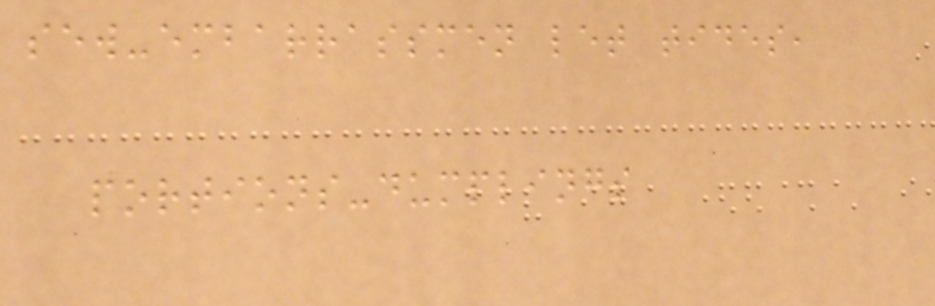sew-embarrassmen let tides,
portions-dumplings
